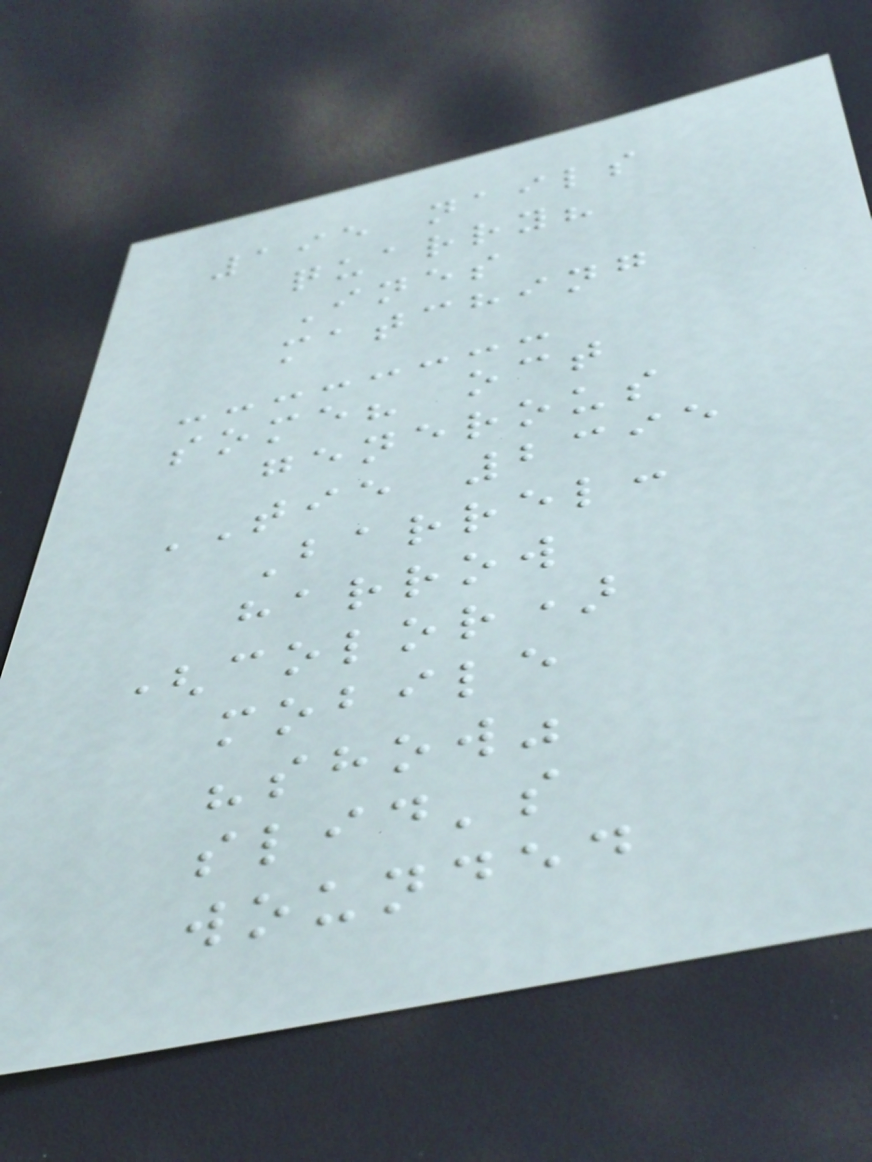195 nails
quarry?
Ines
matching
some? oct
generous
TIE 2395
Barrel:
harrow
(color)
mobile
"show"
slid's
wounded
